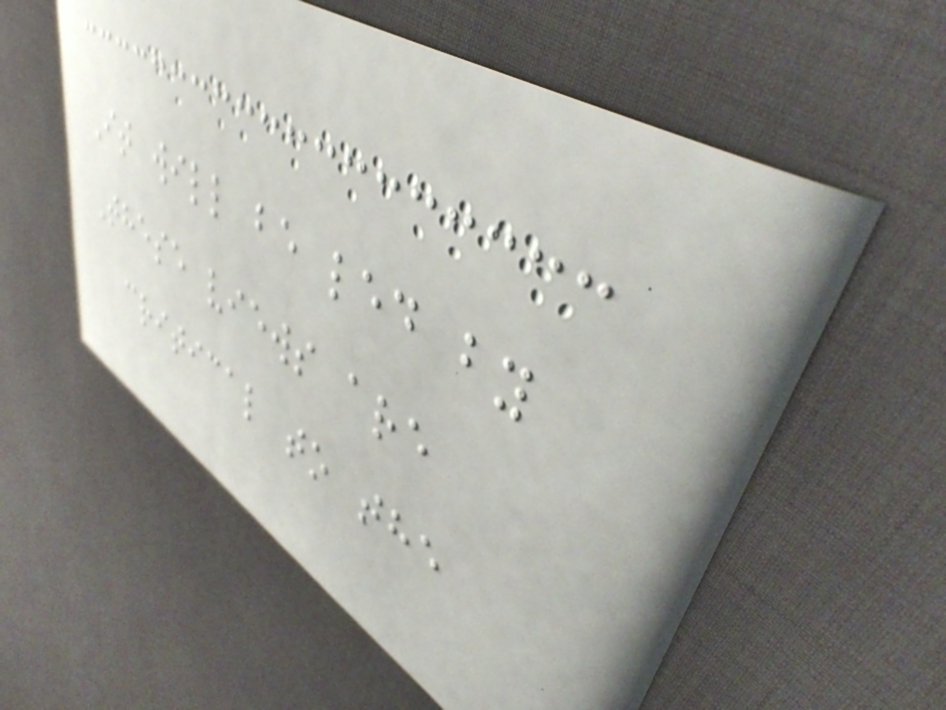It will be led by
These views are
critical to the
